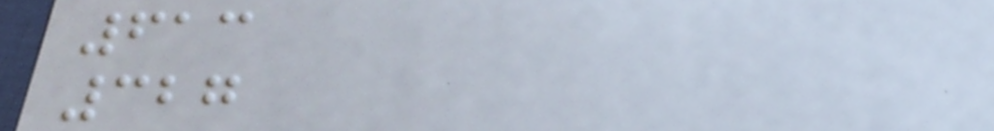613
327
